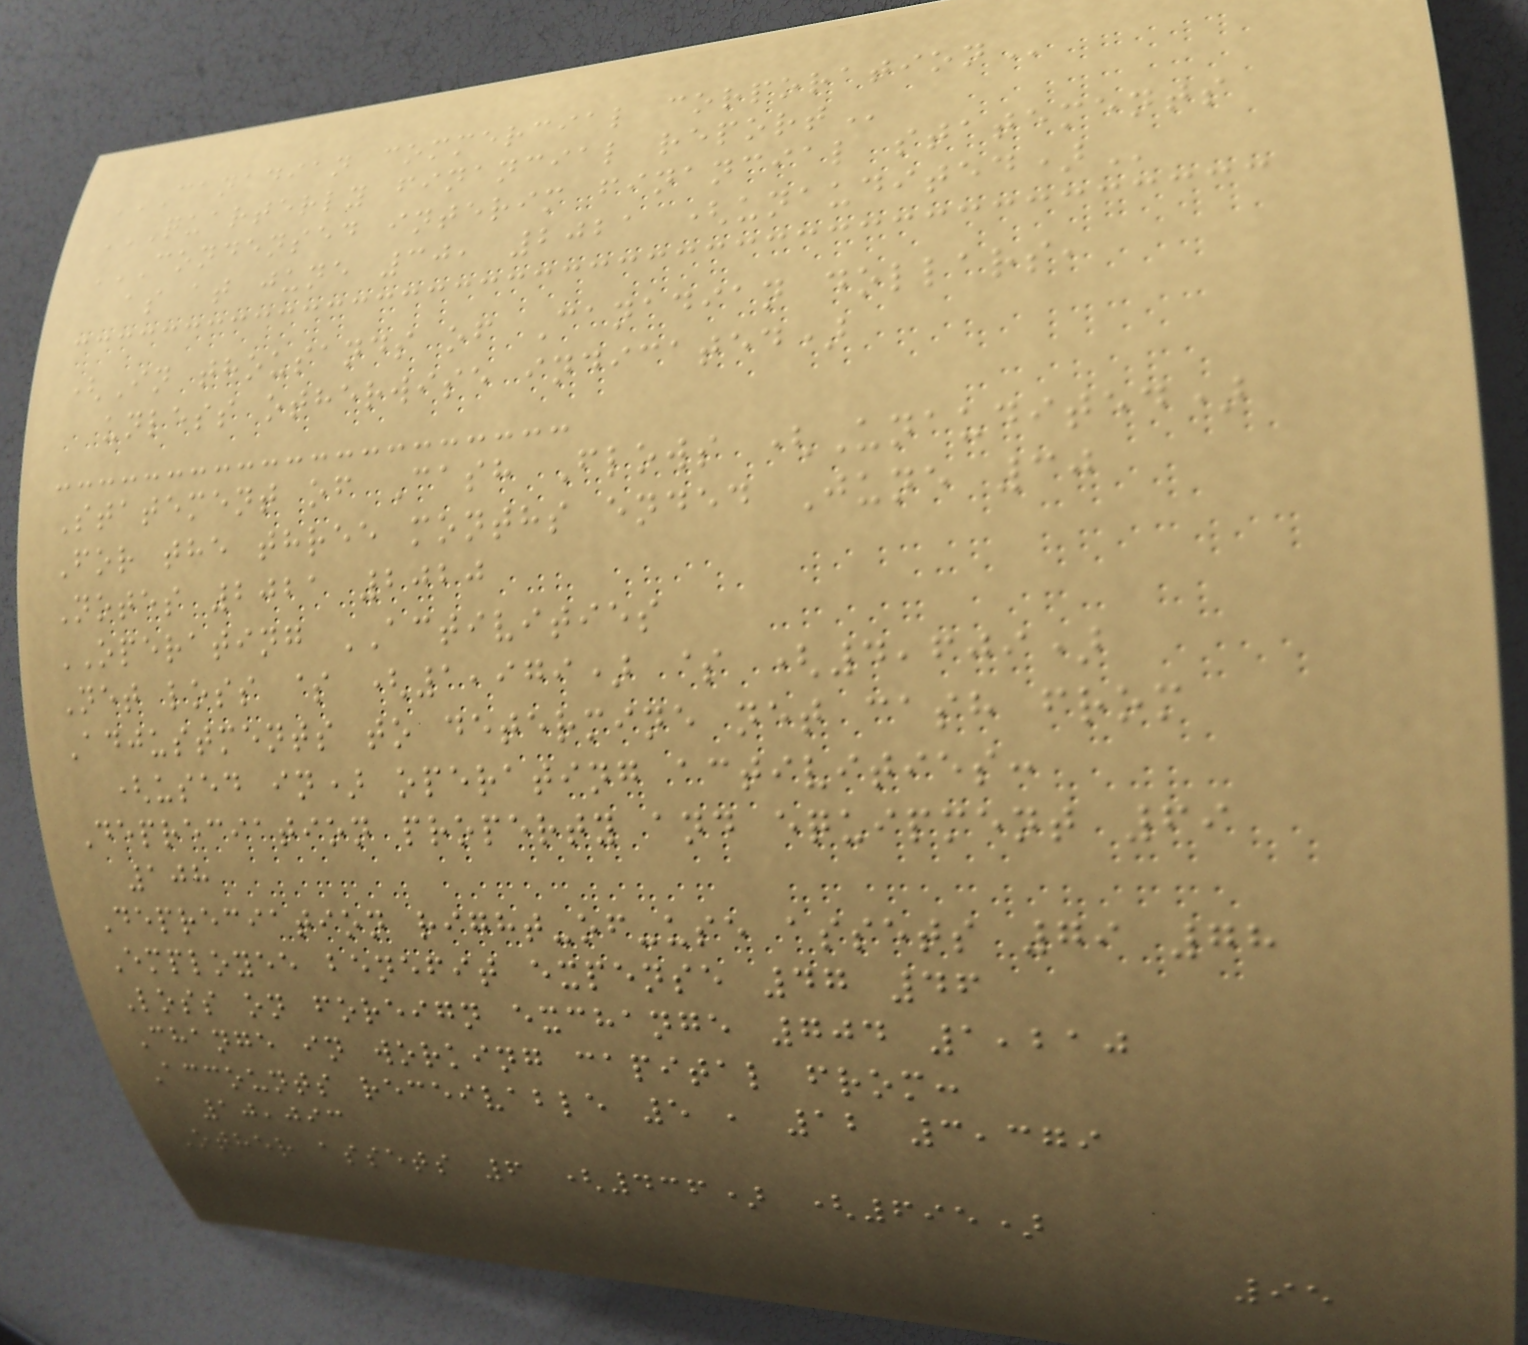CANADIAN COMMERCIAL CORPORATION
QUARTERLY FINANCIAL REPORT
CONDENSED INTERIM FINANCIAL STATEMENTS
AS AT JUNE 30, 2021 (UNAUDITED)
(In thousands of Canadian dollars,
unless otherwise indicated)
Statement of Cash Flows (Unaudited)
For the three months ended June 30
Notes 2021 2020
OPERATING ACTIVITIES
Net loss $ (1,979) $ (4,609)
Adjustments to determine net cash from
(used in) operating activities:
Depreciation property and equipment 69
108
Depreciation right-of-use assets 79 78
Employee benefit expense 47 46
Loss on foreign exchange 704 1,210
Change in working capital from:
Accounts receivable 5 , 12 3,379
10,093
Other assets 6 (436) (695)
95
